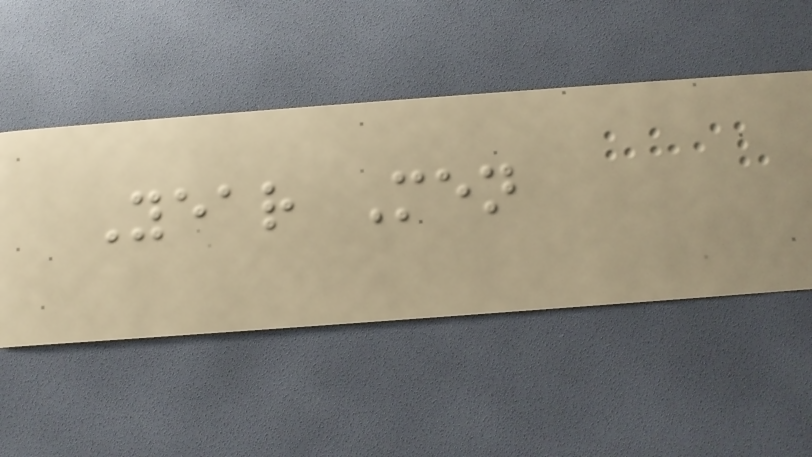Year Men
